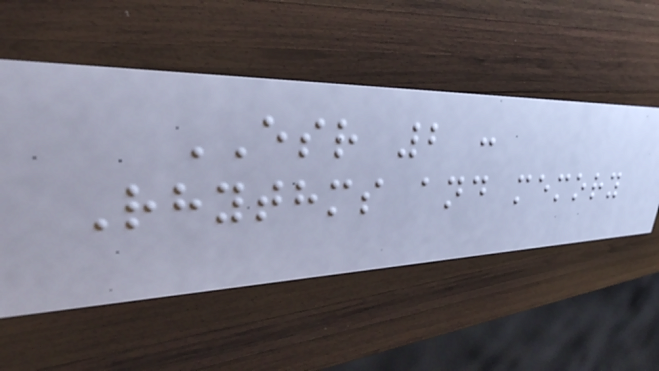ESR 2 :
Rhythms and memory
